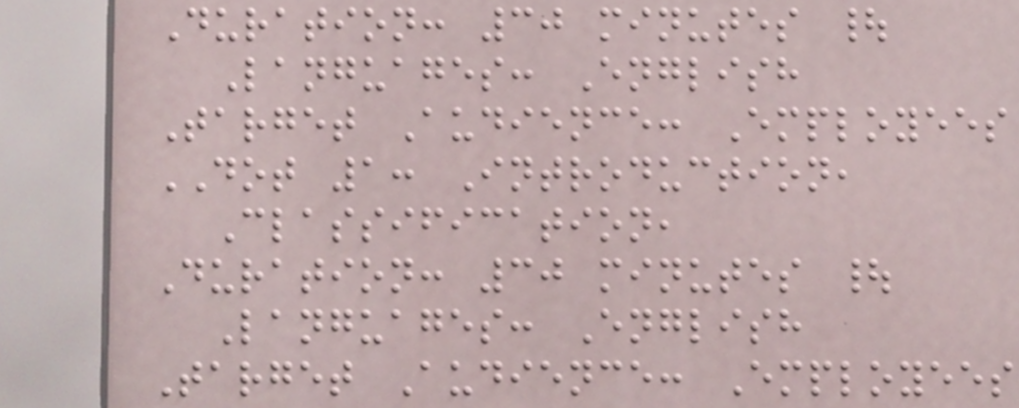Duration: 30 minutes |
Languages: English
Target Audience: Employees
DOT 1: Introduction,
Classification,
Duration: 30 minutes |
Languages: English
Target Audience: Employees
